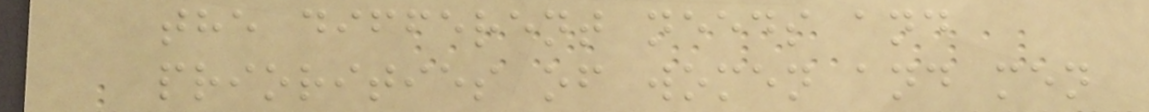the different needs and
priorities of women and men
